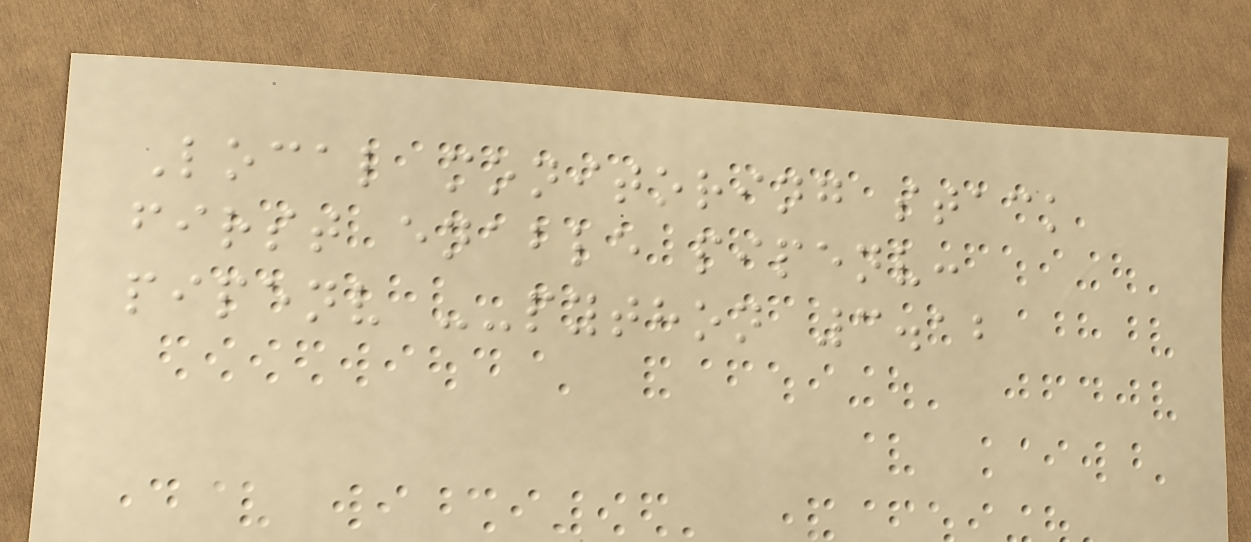Local monitoring stack
first enable pipenv:
pipenv --python 3.12
